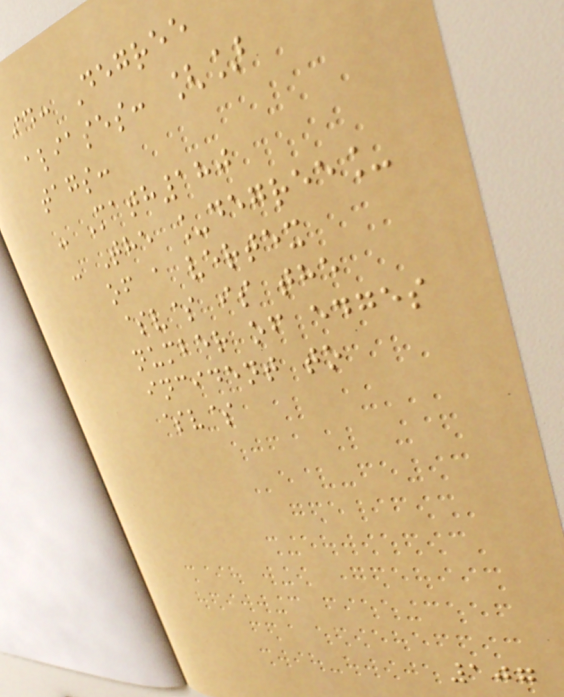id: Degree
aliases: []
tags:
- Math180
- The _degree_
of a vertex
$v$ is the
number of edges
incident to
$v$
107
